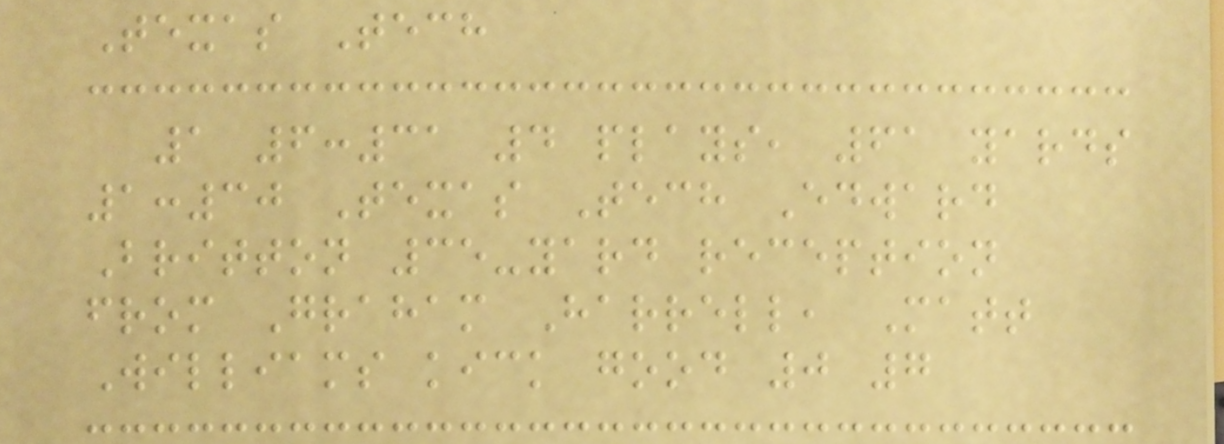Texas Tech
1 6:31 4 plays, 61 yards
1:30 Texas Tech Edward
Britton 35-yard reception
from Graham Harrell, Matt
Williams kick good 0 7
